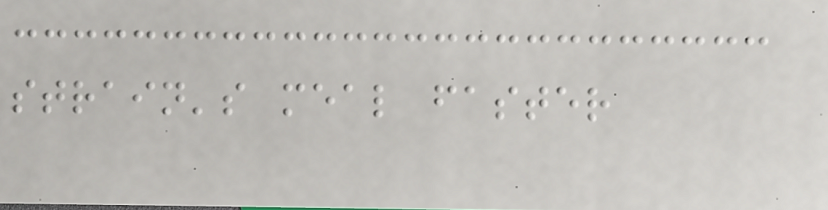strain's meal faster
